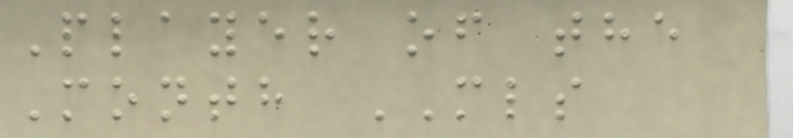Player of the
Month MLS
